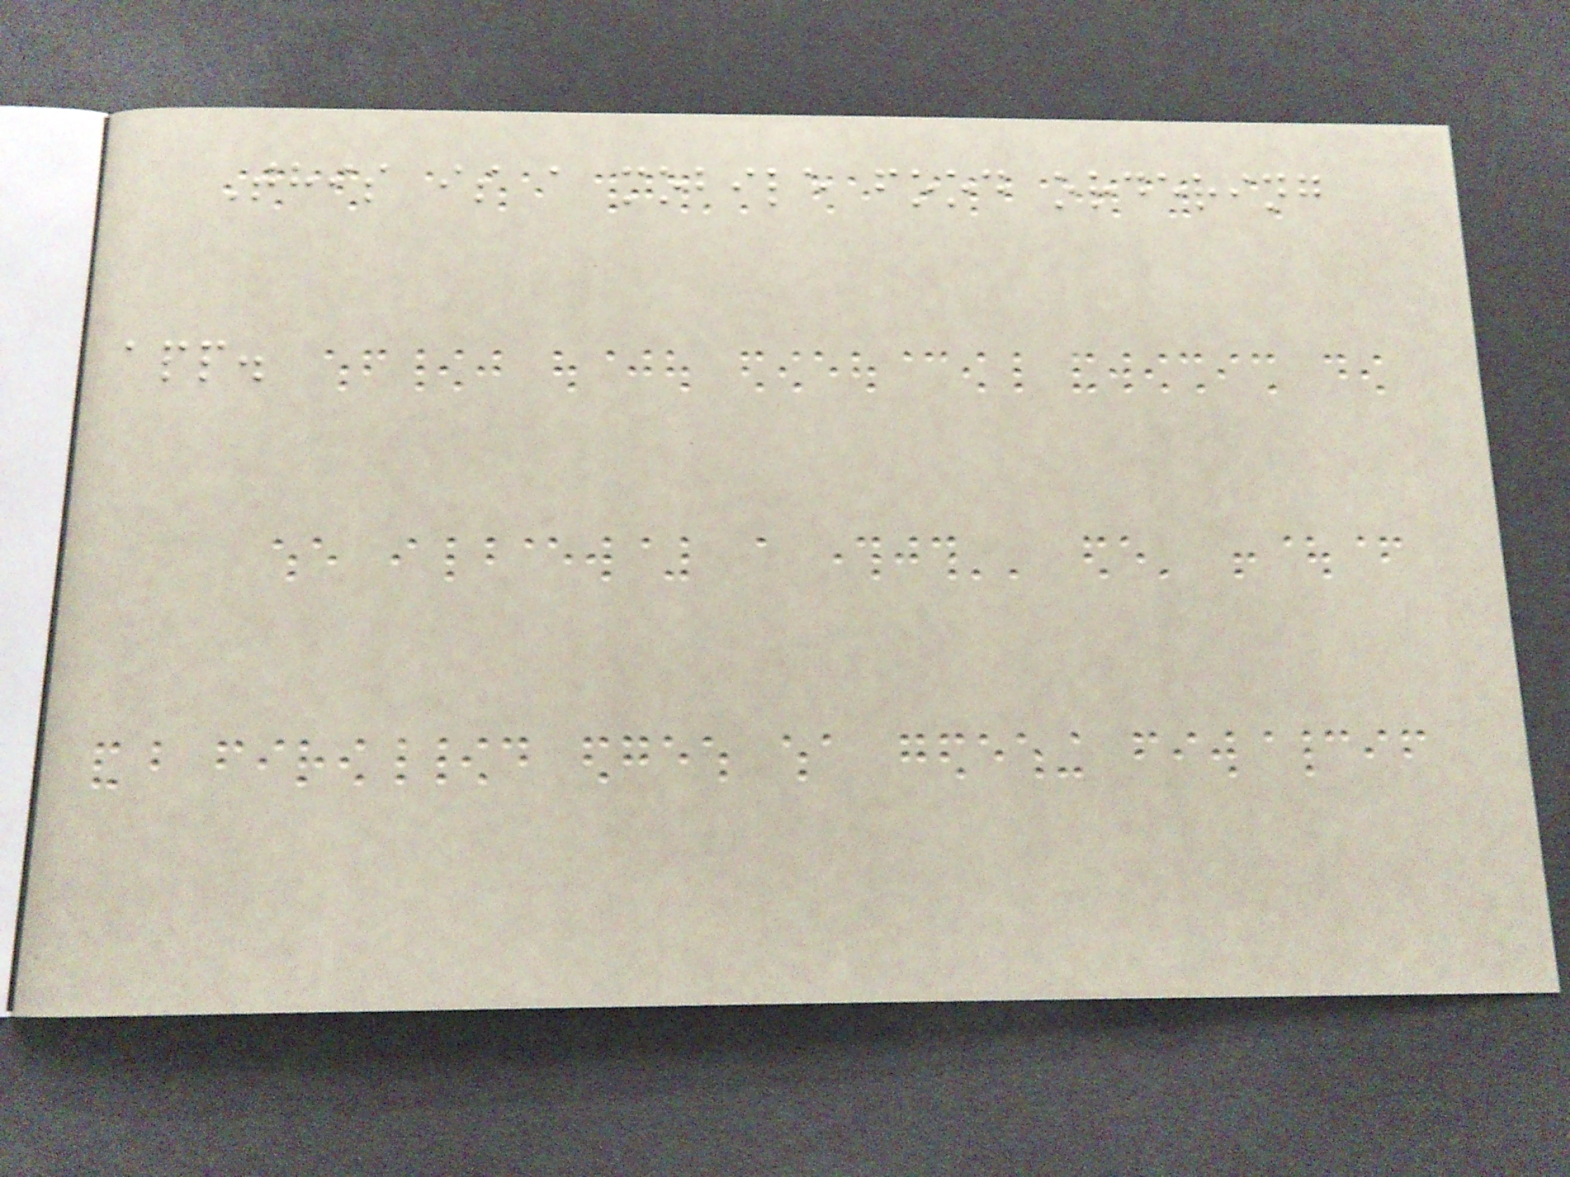This is a mobile food ordering
app.
